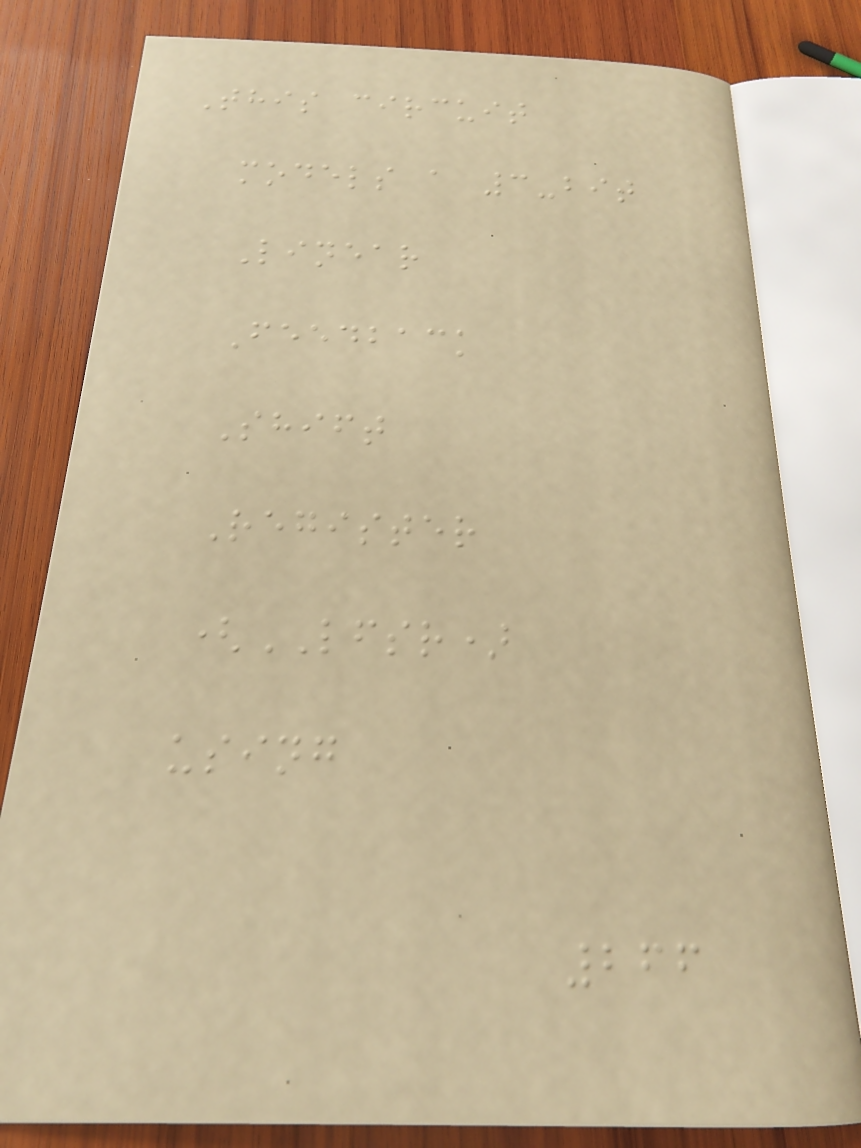This circuit
models a 3-bit
Linear
Feedback
Shift
Register
(LFSR)
using
266
